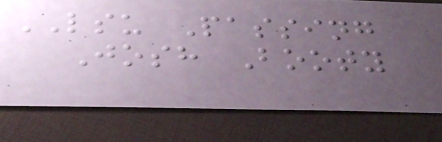LSU Passing
Josh Booty
